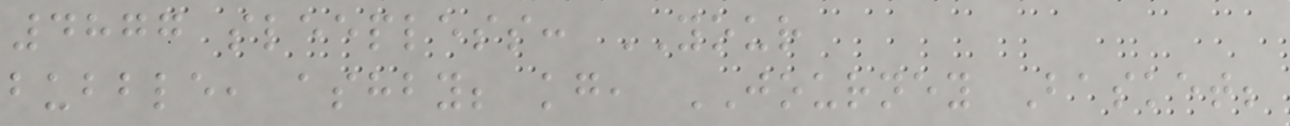4877 sleepless: YOUR
bubble, ashby; kg, JOURNEY Basket;
